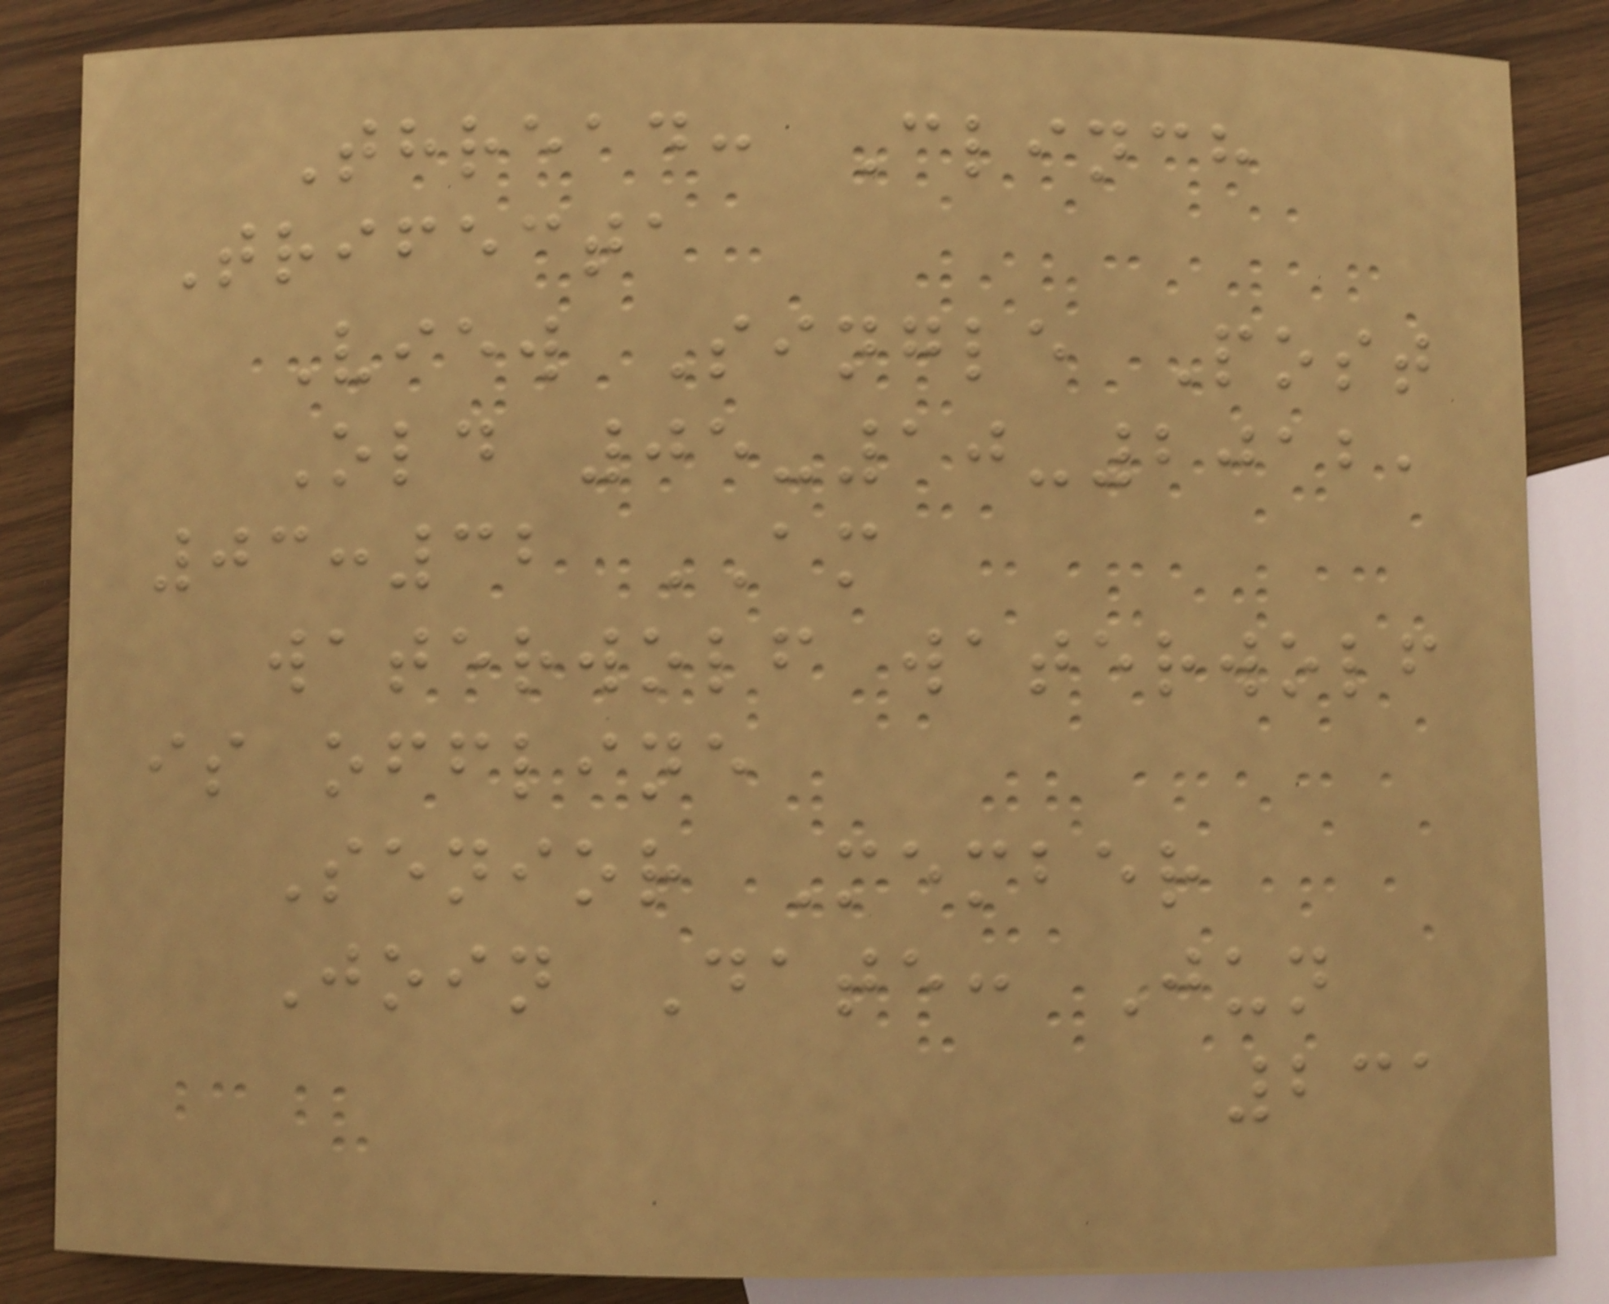Thread: Clinch
Trifecta
View Single Post
Old 05-10-2012,
03:32 AM
waterwolf waterwolf
is offline
Senior Member
Join Date: Jun
231
